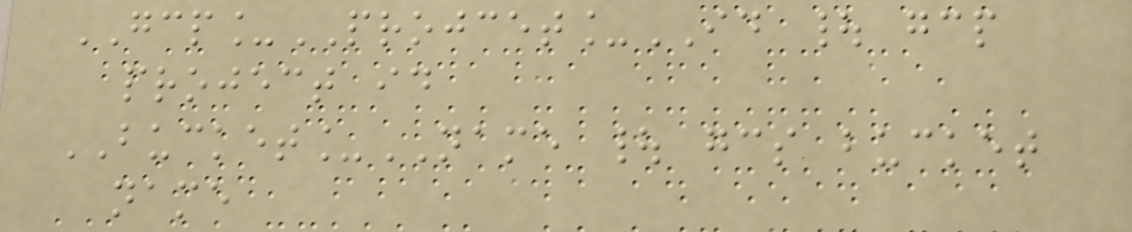GCP_PROJCET_ID | gcp
project id
BUCKET_NAME | gcs bucket
name
